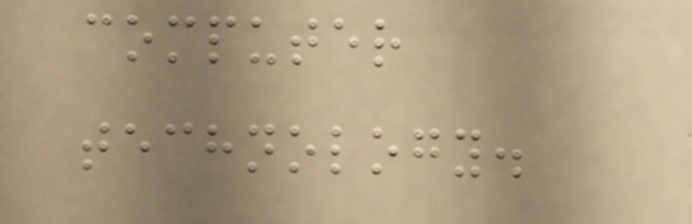computer
technology.
